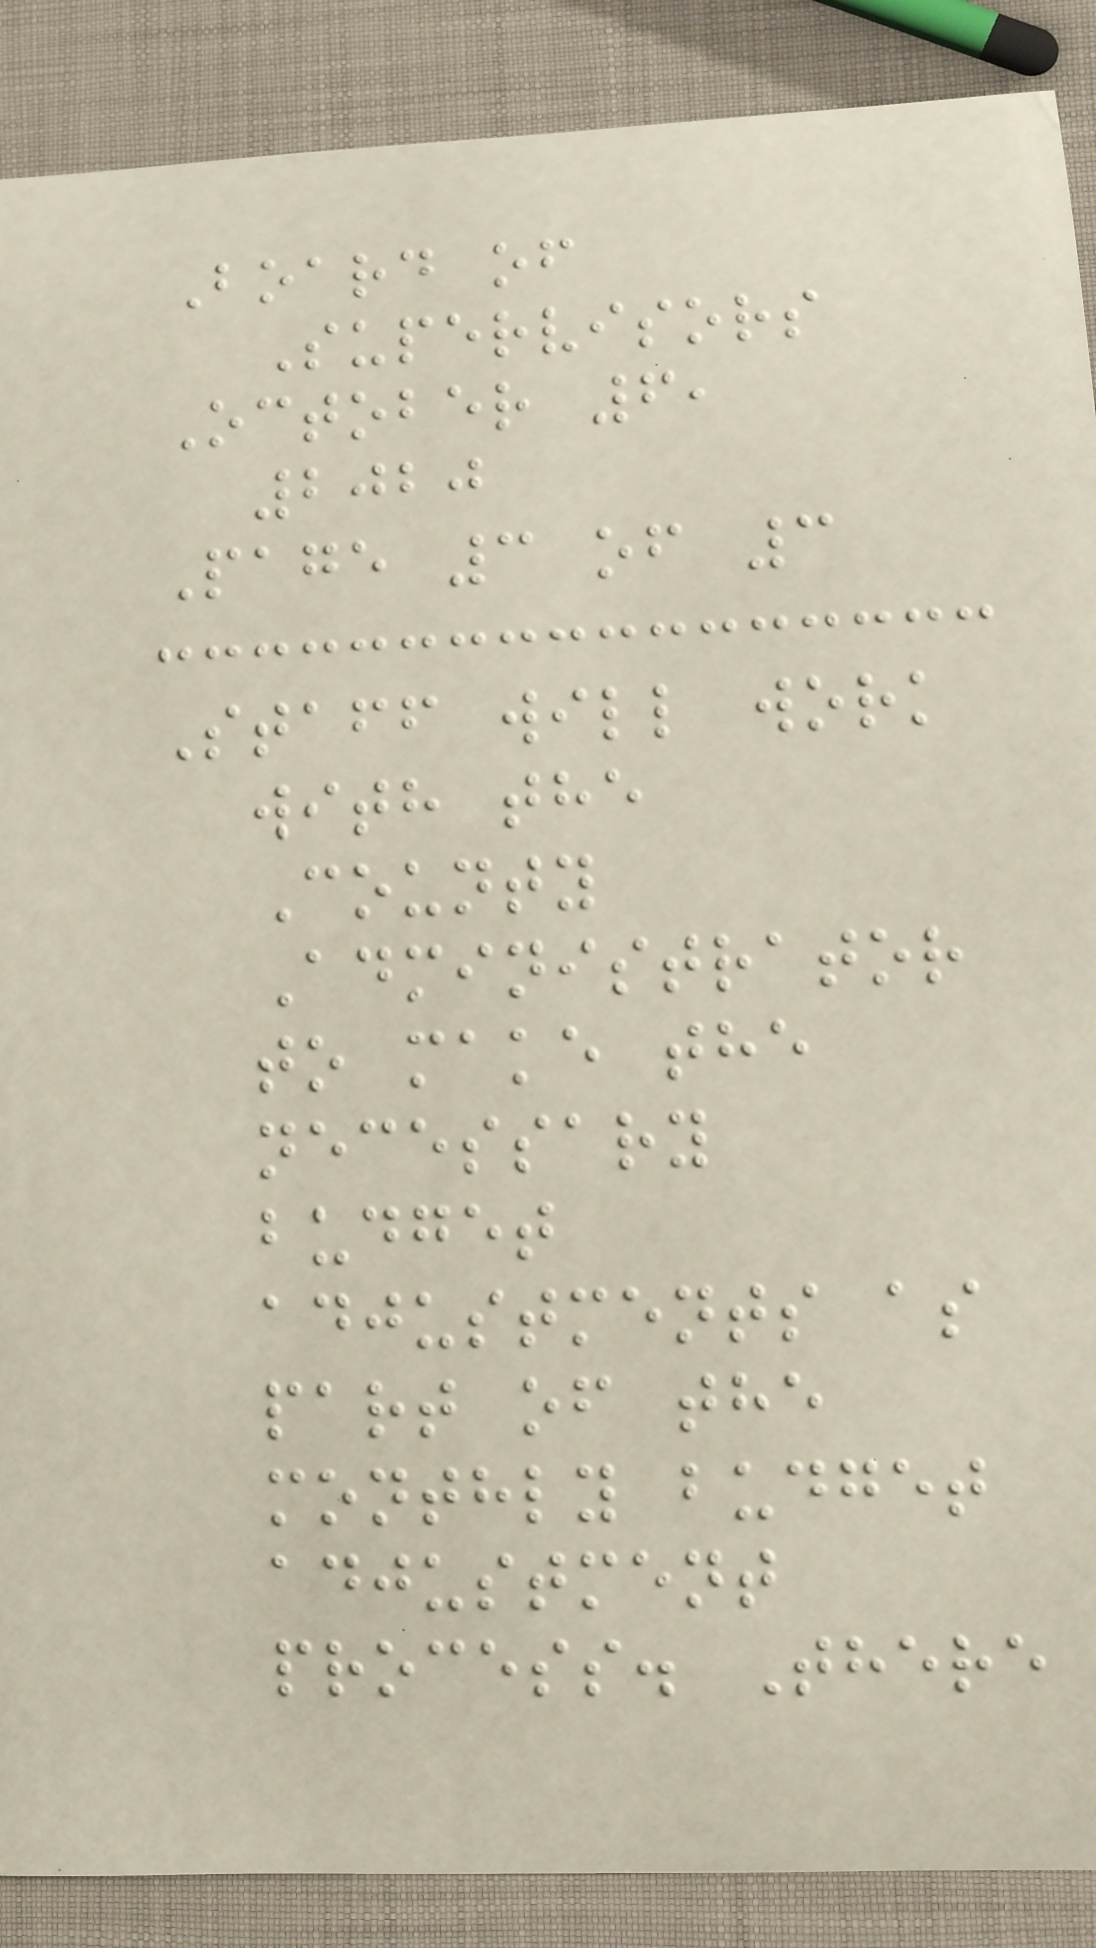Board of
Supervisors
October 6,
2020
Page 3 of 3
Staff will work
with the
County
Administrator
to make the
necessary
budget
adjustments as
part of the
monthly budget
adjustment
process. There
